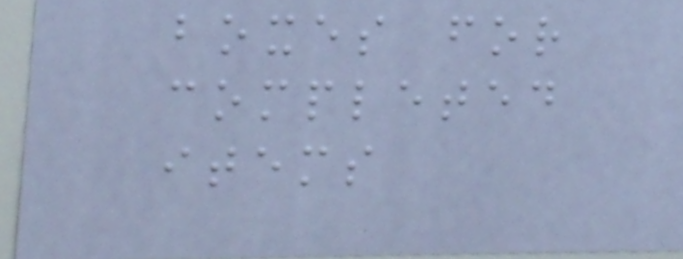boxes for
completed
items
